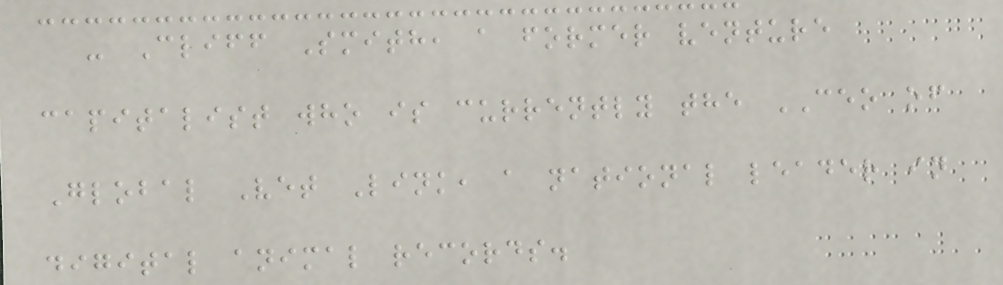- Cliff Smith, a former venture
capitalist who is currently the CEO of
Global Vet Link, a national leader in
digital animal records.
